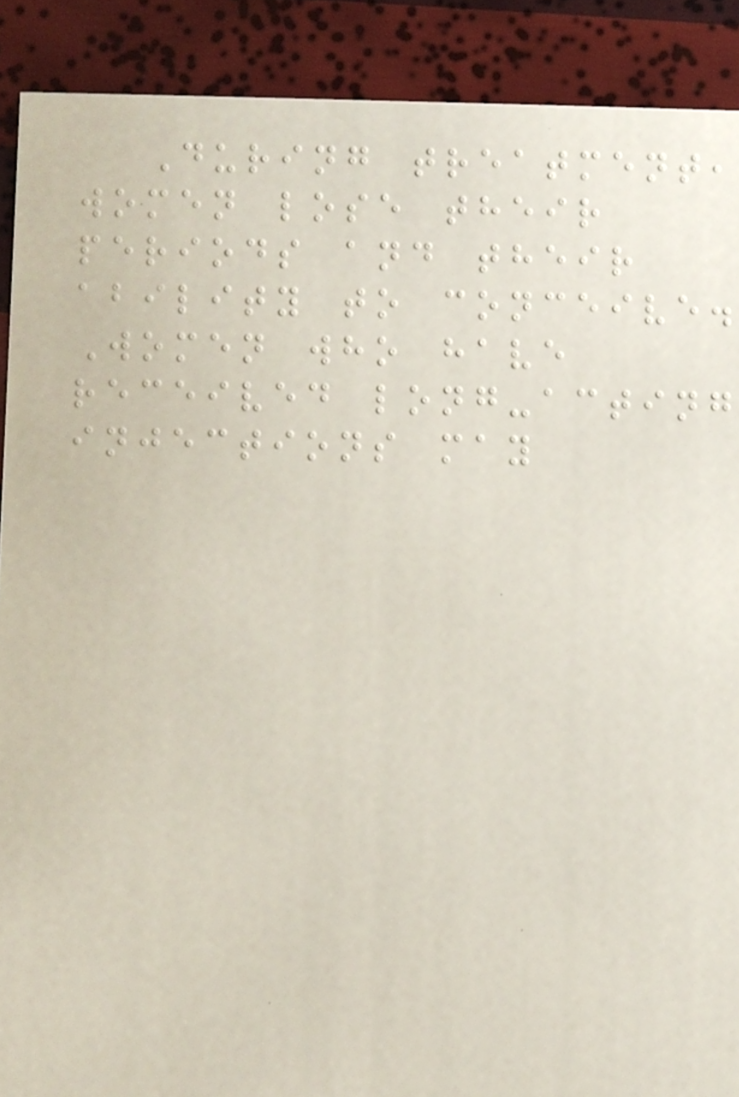During treatment,
women lose their
periods and their
ability to conceive.
Women who have
received long-acting
injections may
